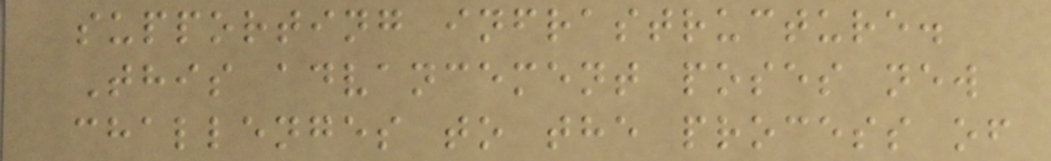supporting infrastructure.
This advancement poses new
challenges to the process of
